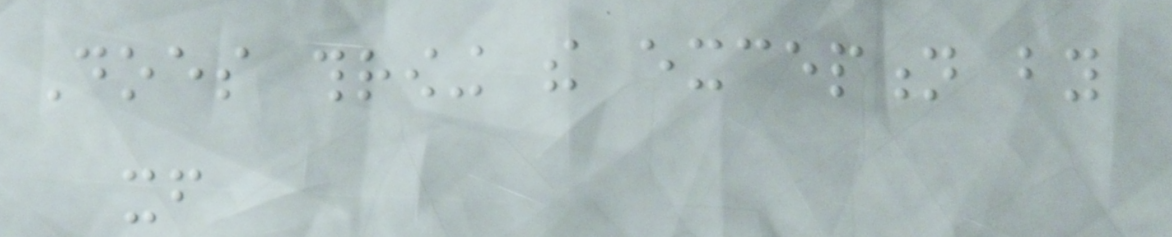Does throwing the exception by
itself
